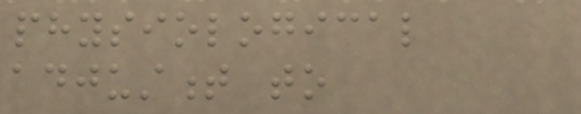physiological
adjustment to
